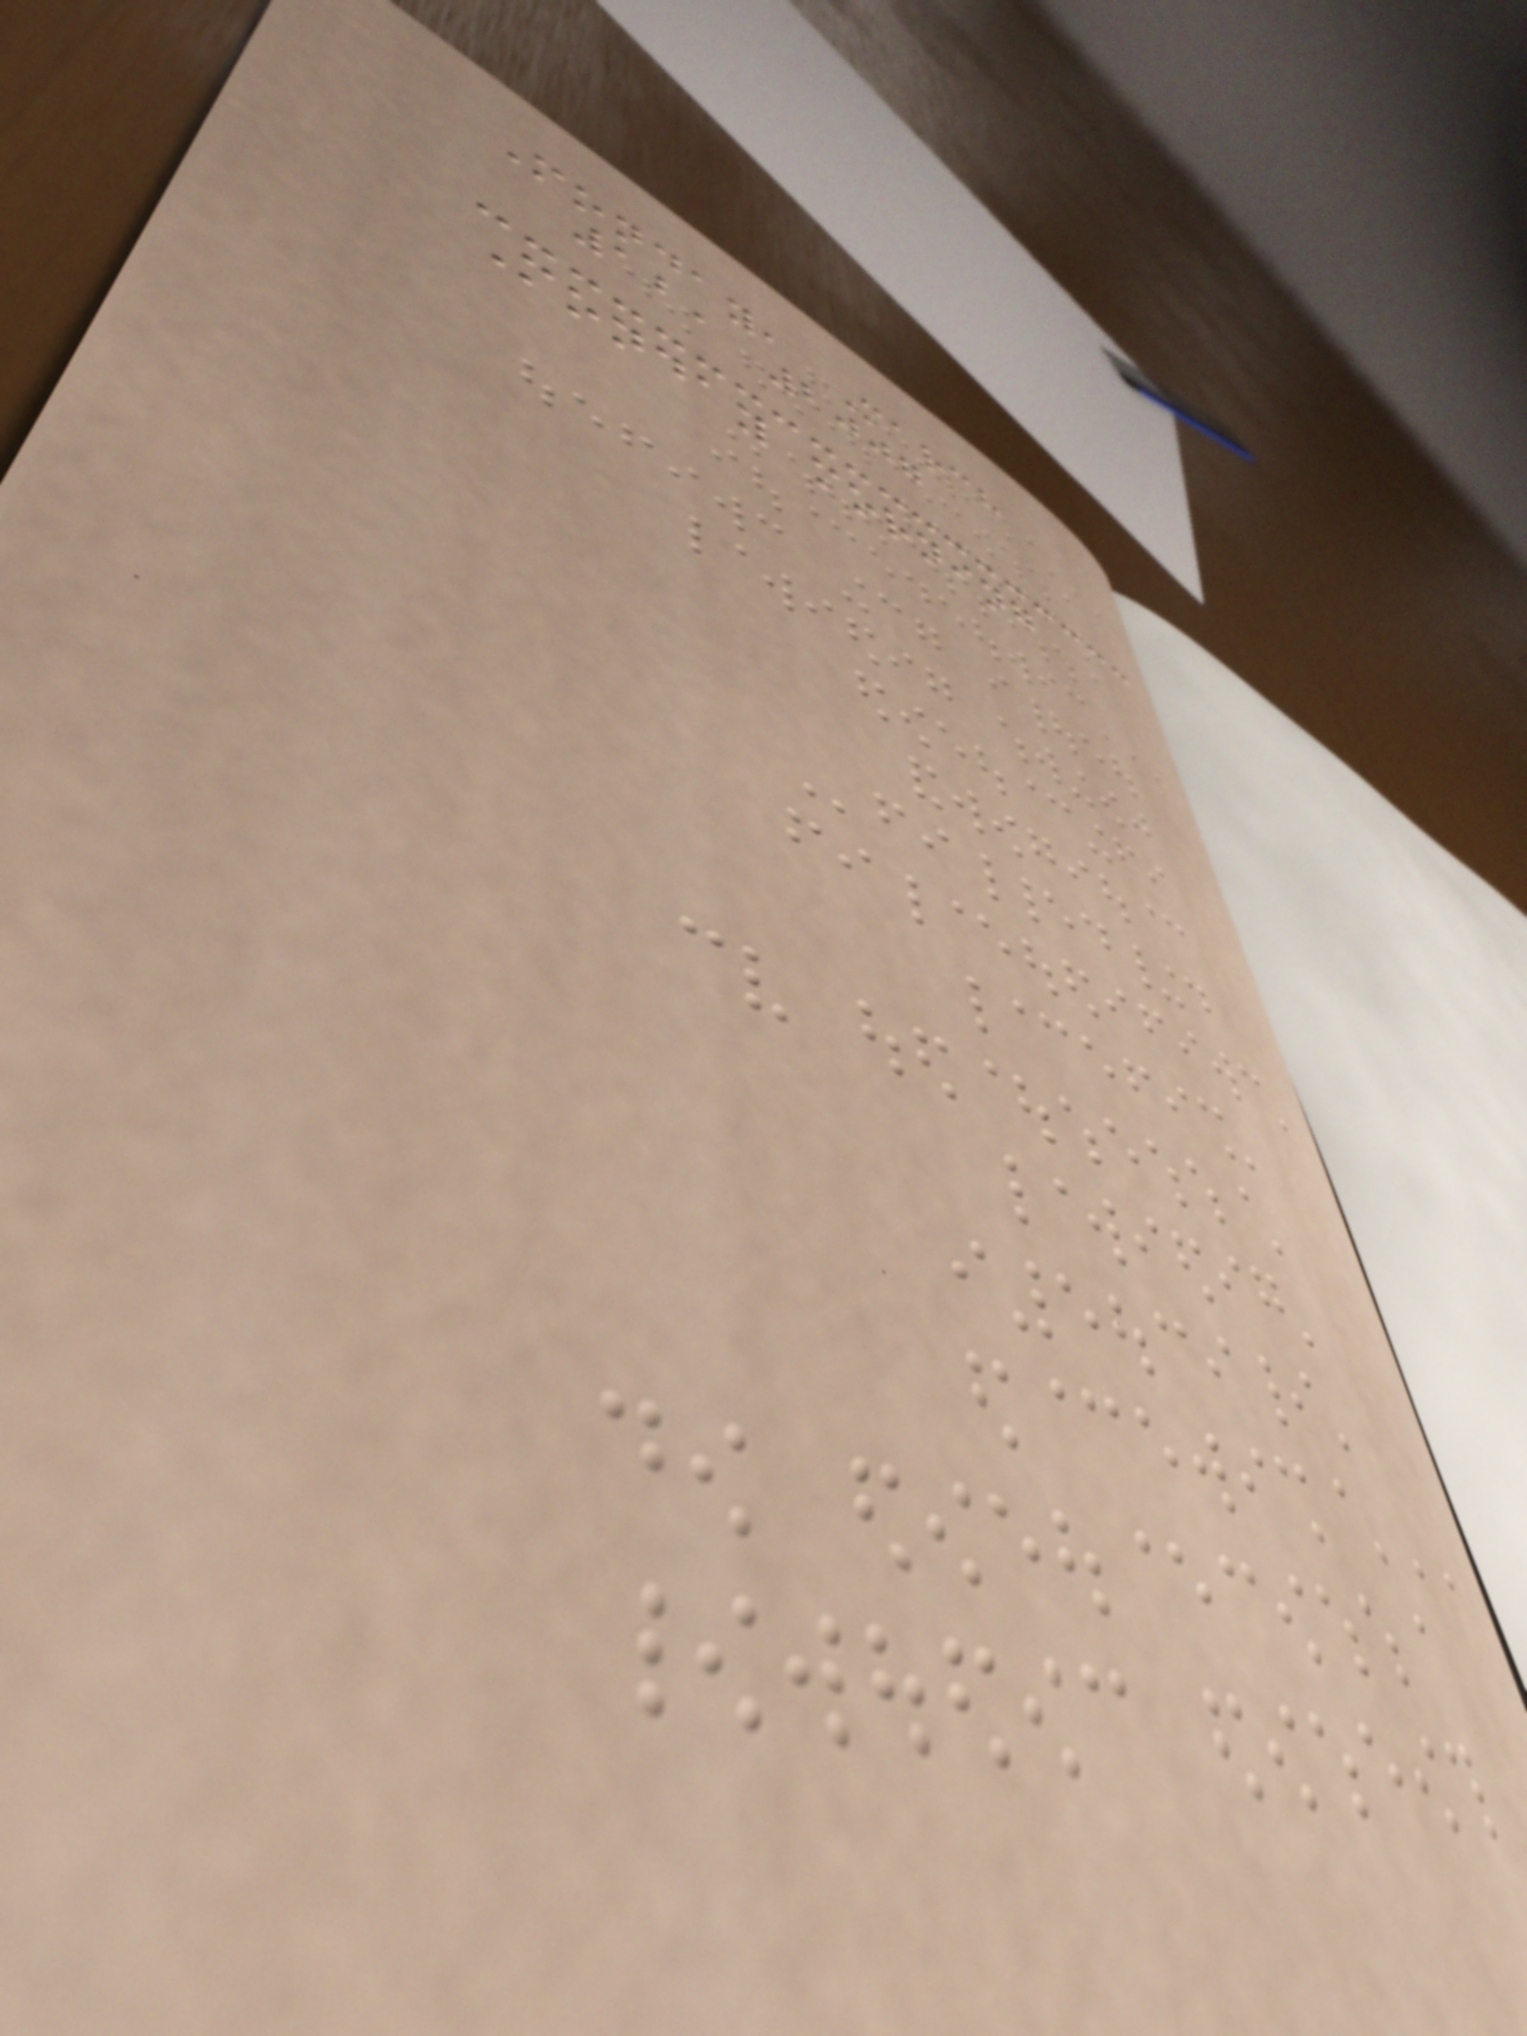Monday, March
12, 2007
Monday morning
